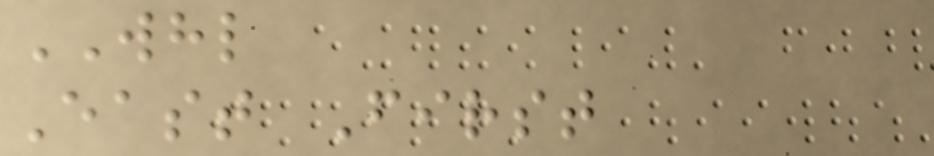WHL
East First
